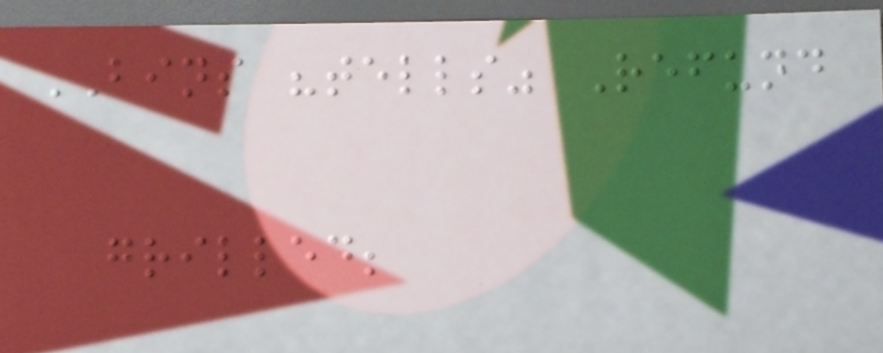BINS "tells" Refund
grilled;
